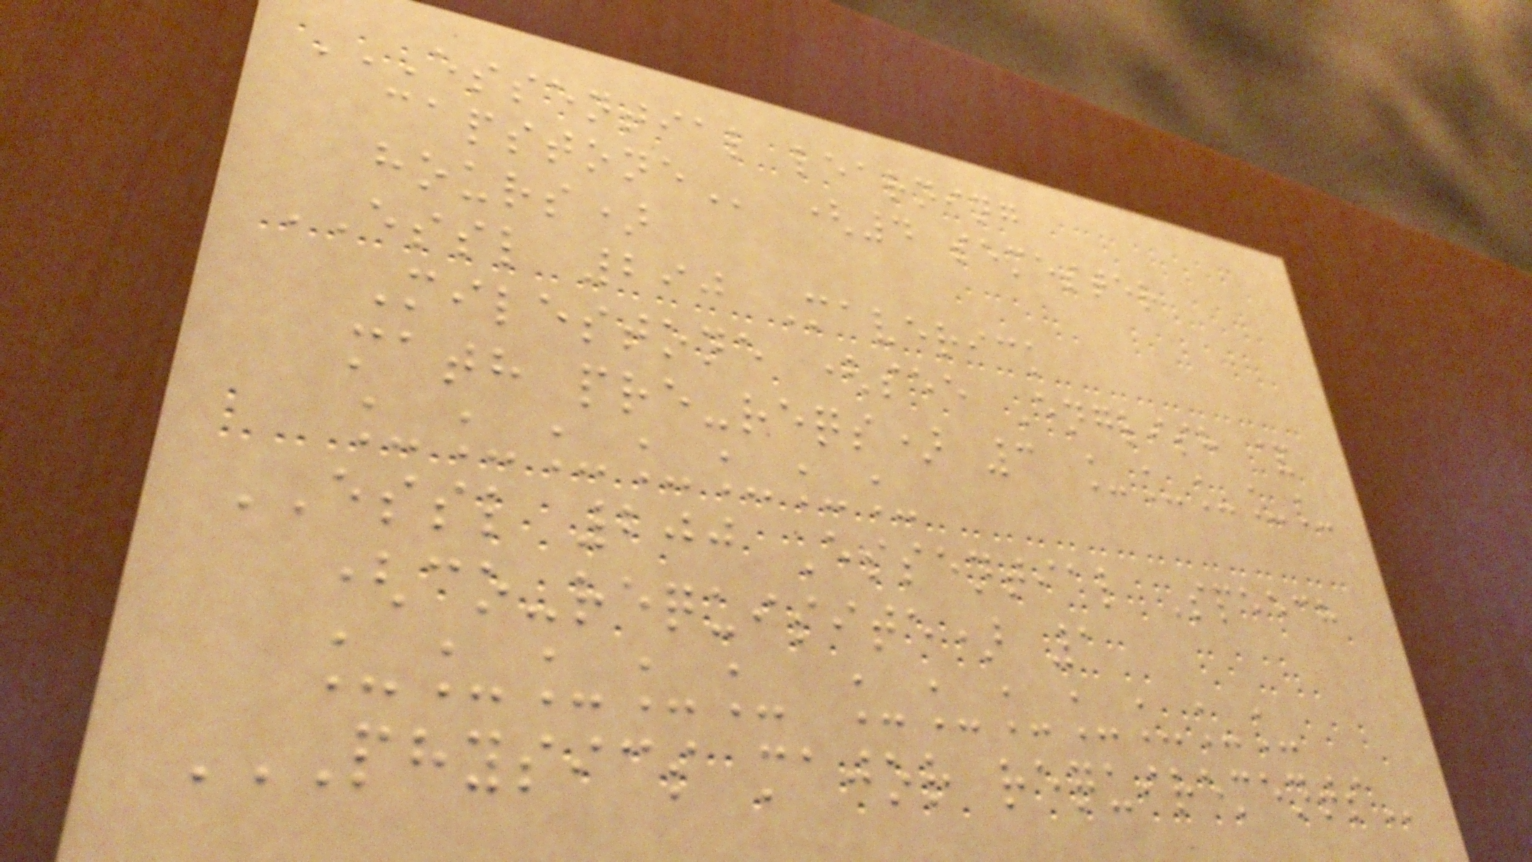ESSENTIAL LEARNING
CAPSTONE (4 semester
hours)
ESSL 290 Maverick
Milestone (see English &
math pre-reqs) 3 _____
_______
ESSL 200 Essential Speech
(co-requisite) 1
_____ _______
PHYSICS MAJOR REQUIREMENTS
